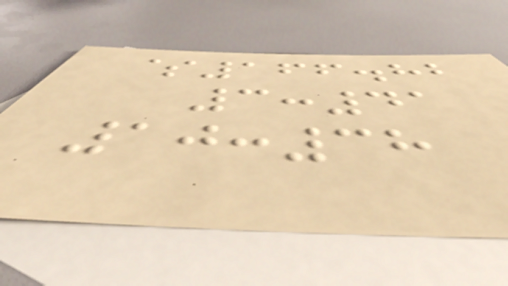$166.82
3:41
10:38
